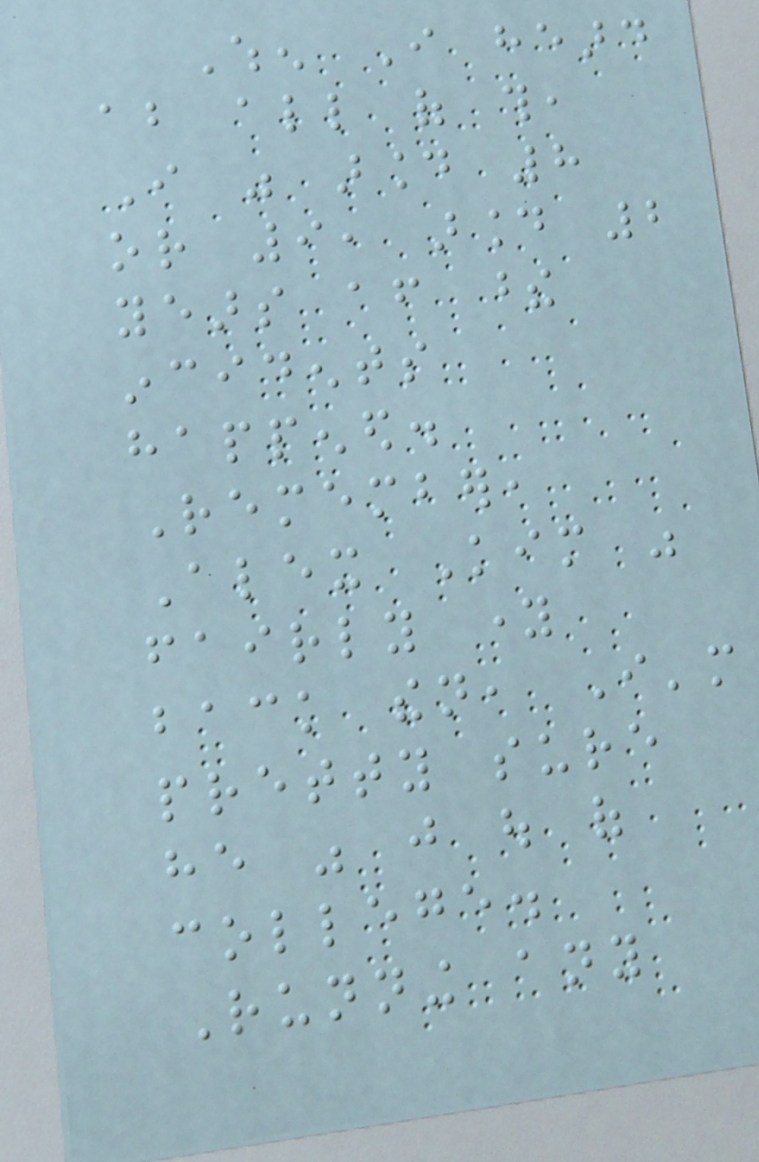When I heard
about all of this,
I was around 8
or 9, around 2
years after these
incidents
happened.
Remember,
Alex Kim was
fairly young
back then, I'm
pretty sure
he was just out of
college.
Running any
